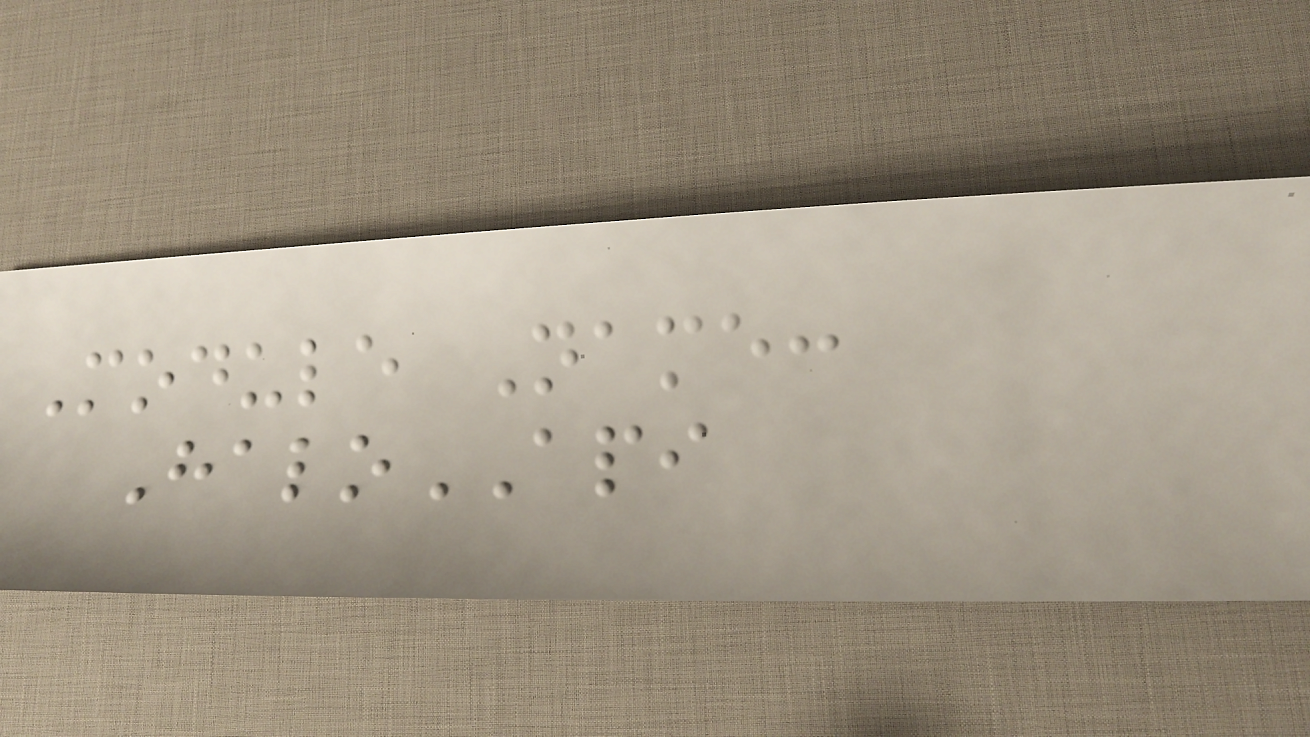Module Name:
HaloAPI
